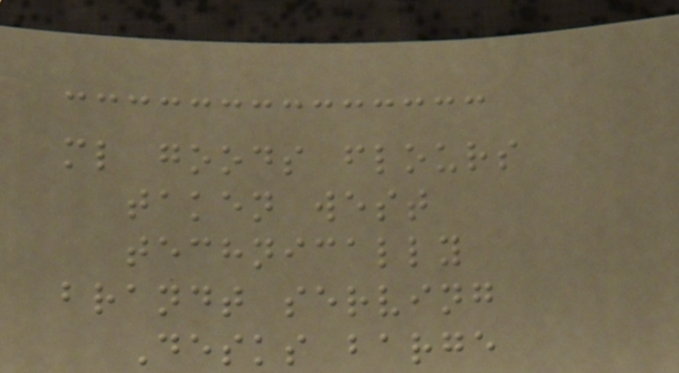ml goods flours
taken west
technically
brandt serving
Desks barge
